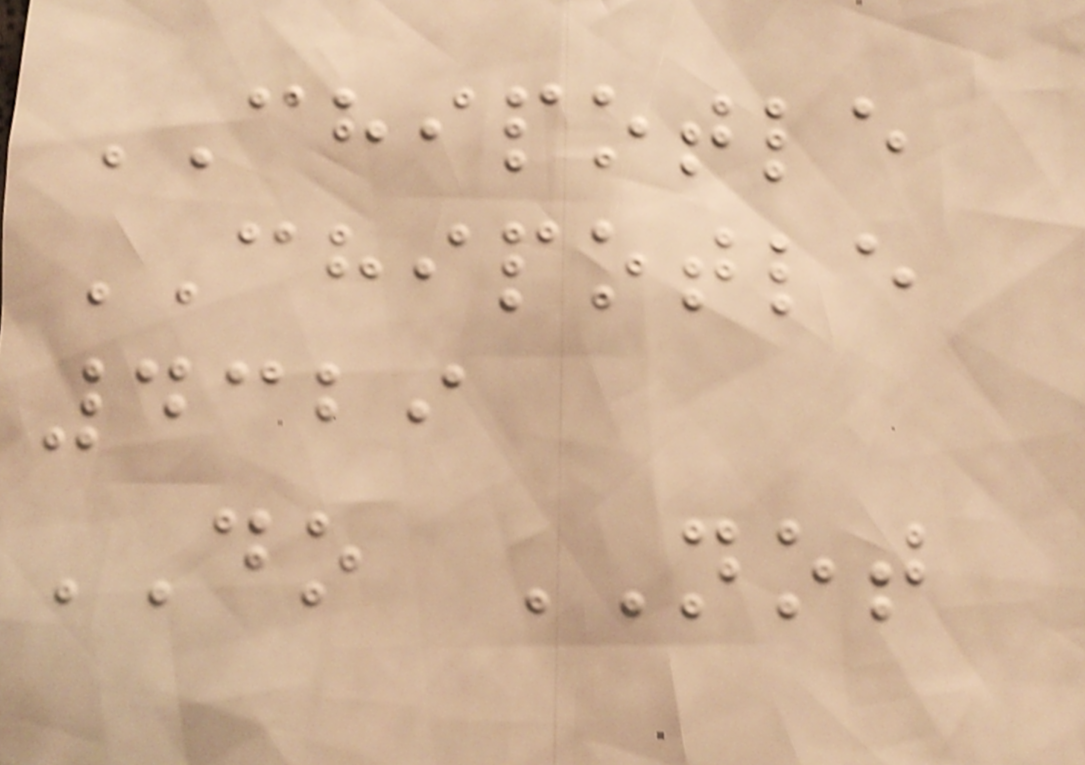CHIPOTLE
CHIPOTLE
4329
DO NOT
